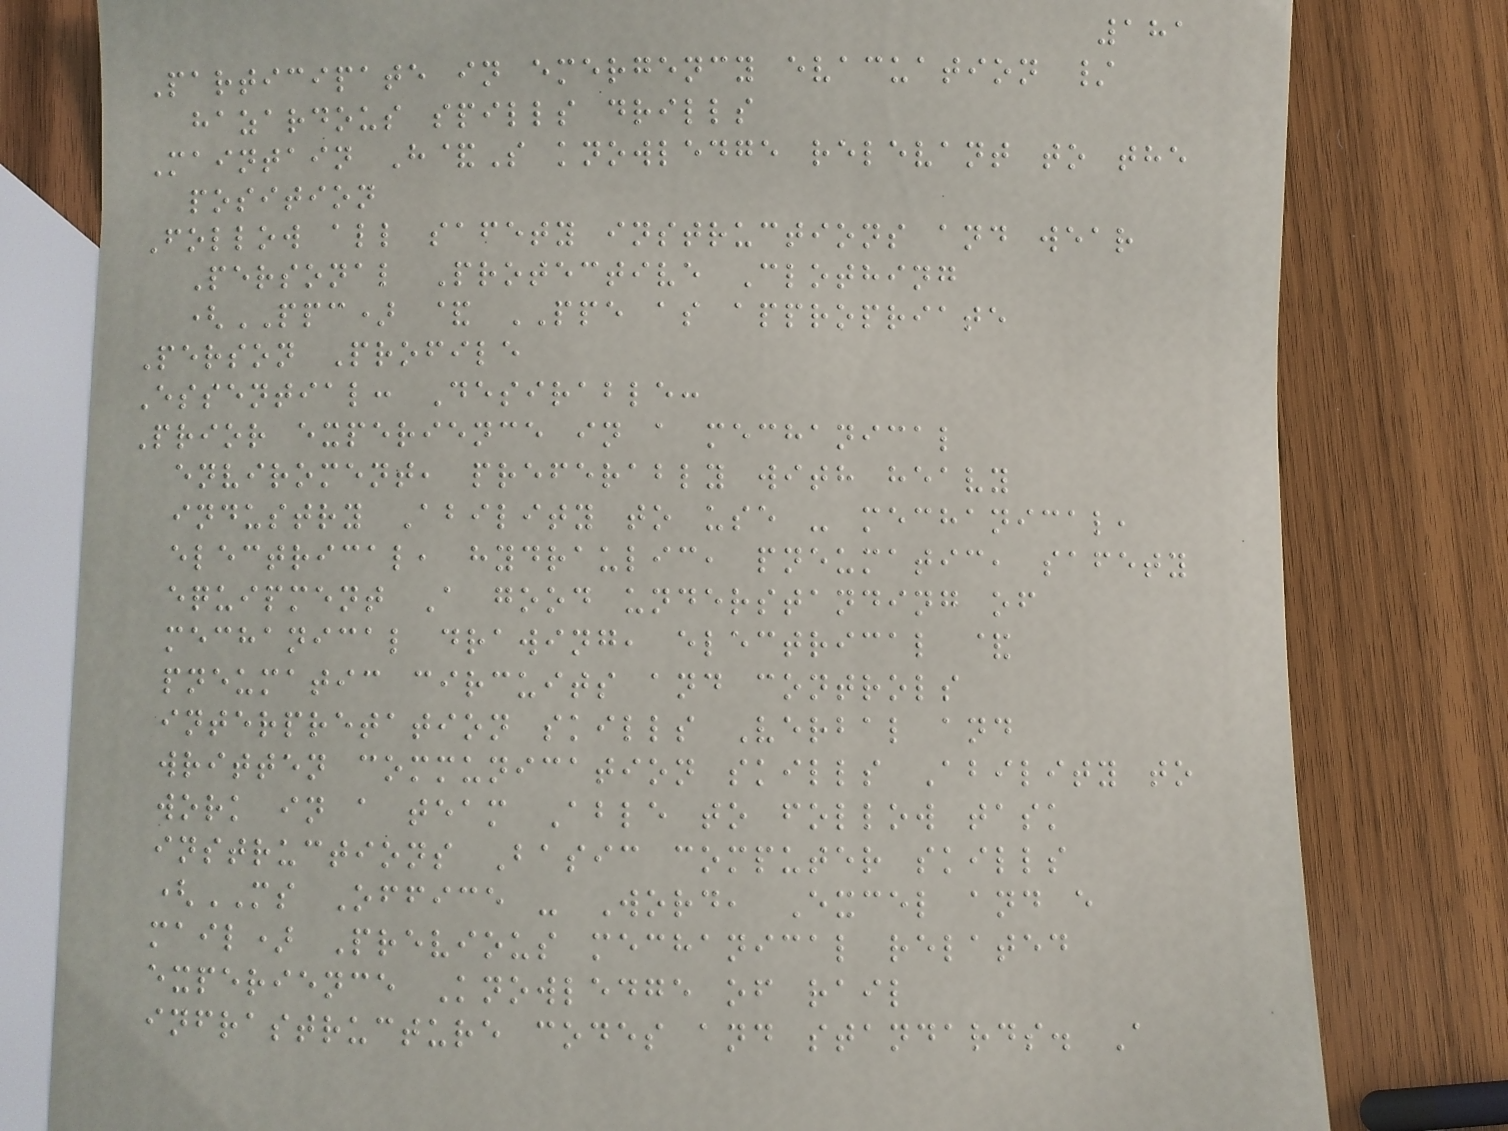181
Participate in emergency evacuation /
hazardous spills drills
Maintain H&S knowledge relevant to the
position
Follow all safety instructions and wear
Personal Protective Clothing
(PPC) & PPE as appropriate
Person Profile
Essential: Desirable:
Prior experience in a mechanical
enviroment, preferably with heavy
industry Ability to use - mechanical,
electrical, hydraulic, pneumatic, safety
equipment A good understanding of
mechanical drawing, electrical &
pneumatic circuits and controls
interpretation skills Verbal and
written communication skills Ability to
work in a team Able to follow task
instructions Basic computer skills
(MS Office - Word, Excel and e
mail) Previous mechanical related
experience Knowledge of rail
infrastructure codes and standards. A
